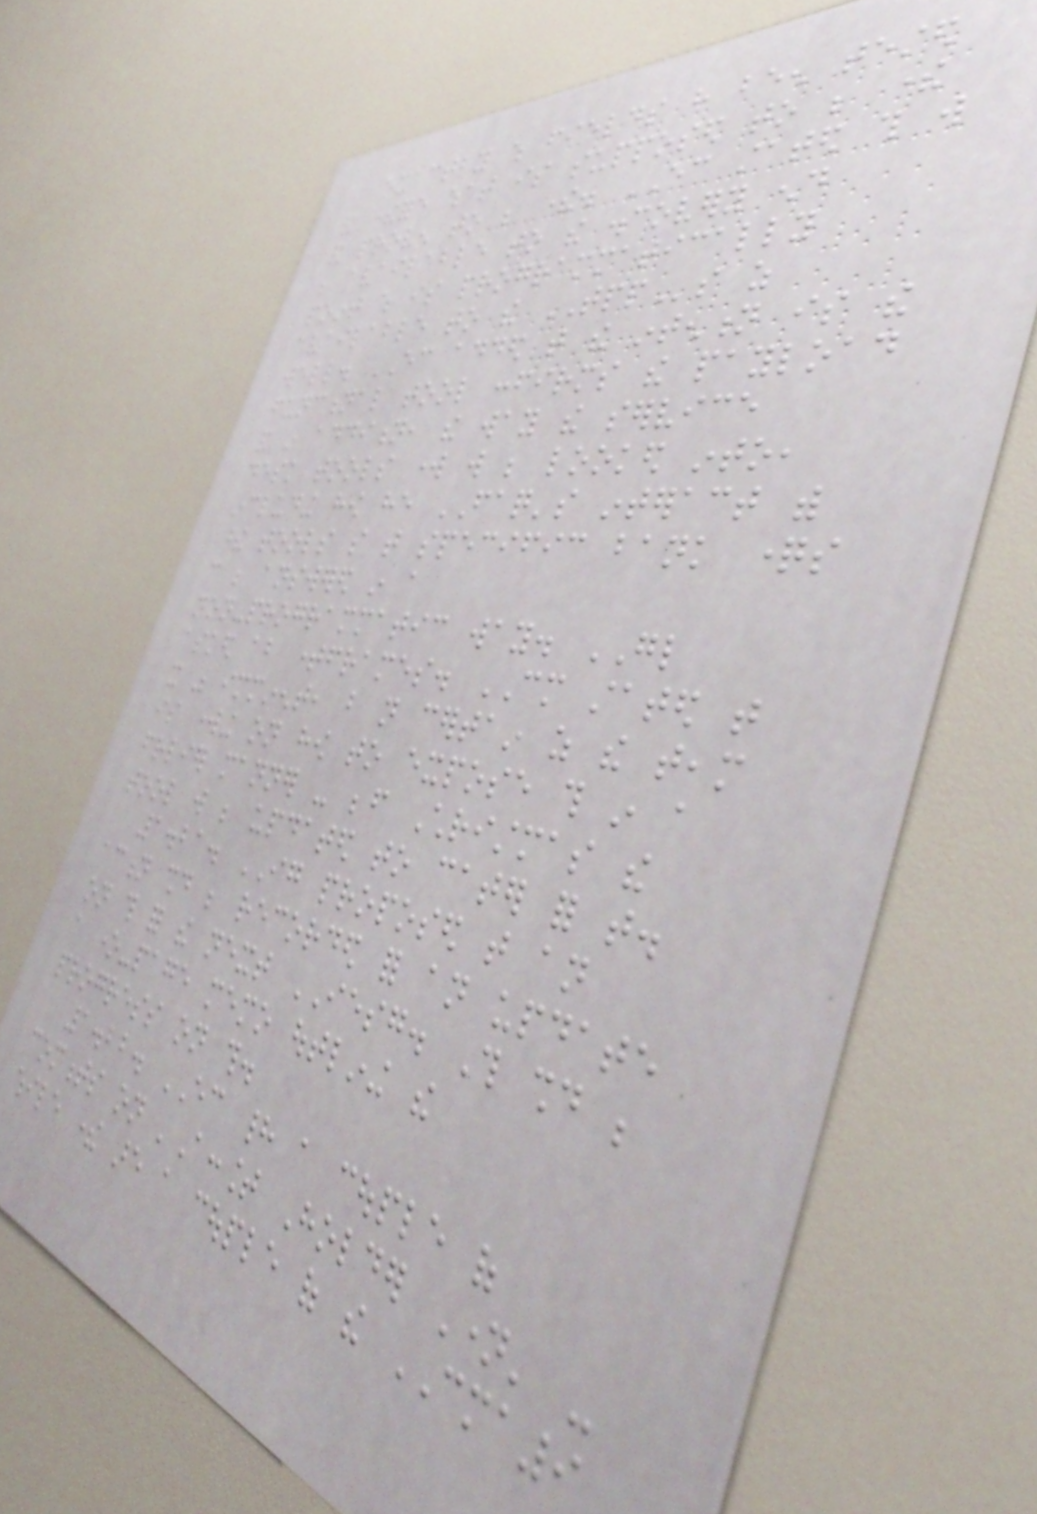exactly which fields have been tested
and therefore what is supposed to be there
and proven to be there. EC stated this will
be available to the discovery end
point which is programmatically
available to the TPPs as
well. EC added that the intention is the
functional tool confirms the payload
and in addition, the way the service
desk tools work will be looked into,
including how he FAQ's interact with
these tools so that specific bank questions
can be answered in a
non-programmatic way. GL
asked about timeframes. CM stated that
it was imminent, but not certain as the team
is working on how to expose this in a
friendlier manner - before Christmas the
tool will be updated to cater for that.
1.21. IG proposed that an
action should be recorded for an update
on this for the next IESG. This should be
a one-page memo outlining the
progress on this.
1.22. EC had a couple of
comments on 'Account Holder Name' -
while there are a couple of the CMA9
